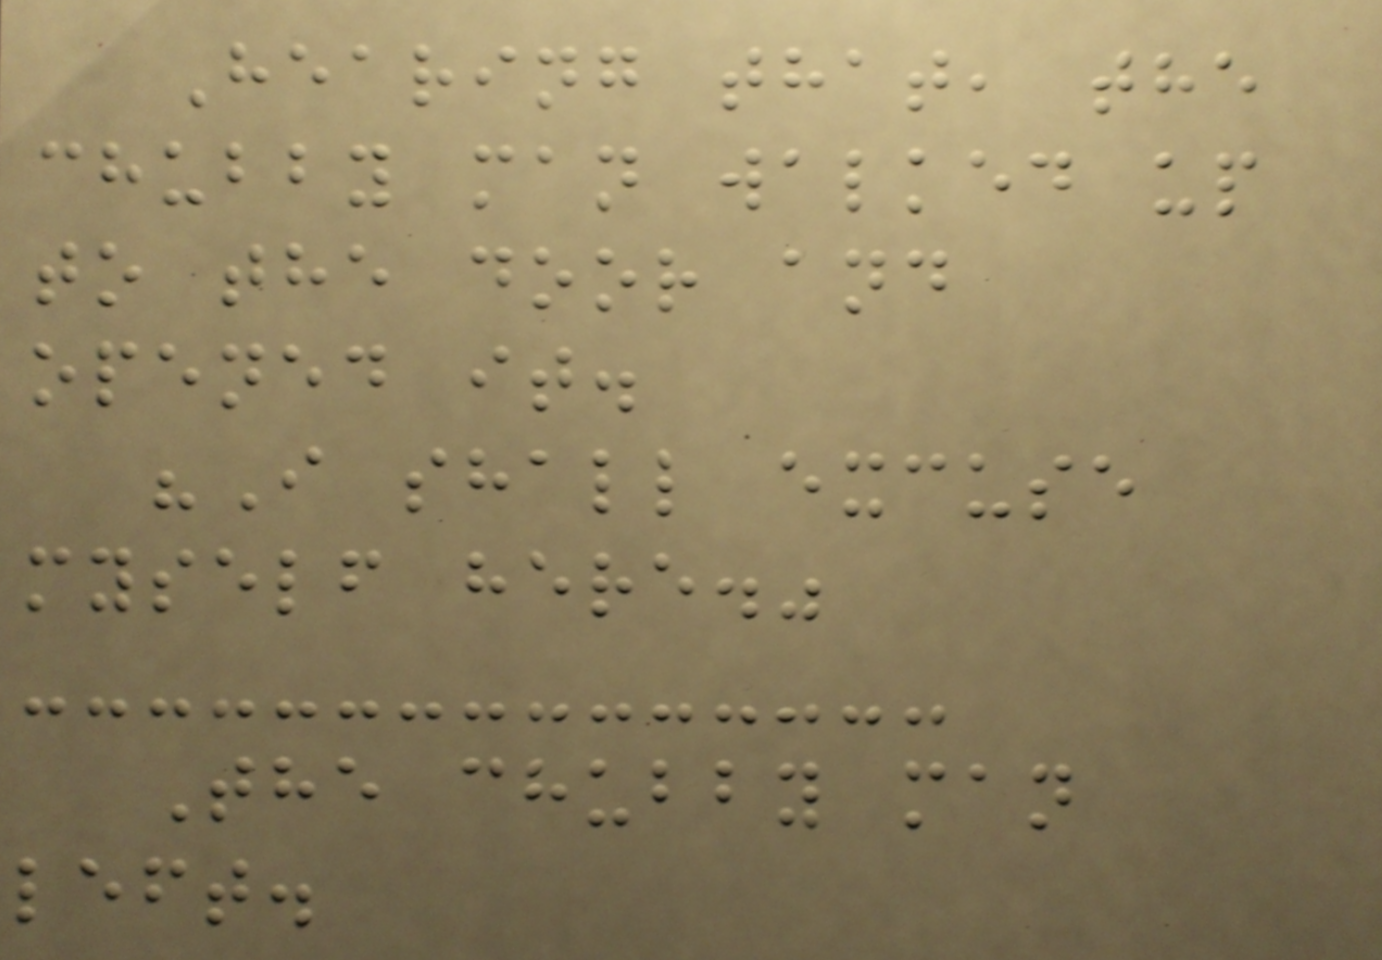Hearing that, the
chubby man walked up
to the door and
opened it.
"I shall excuse
myself here."
The chubby man
left.
